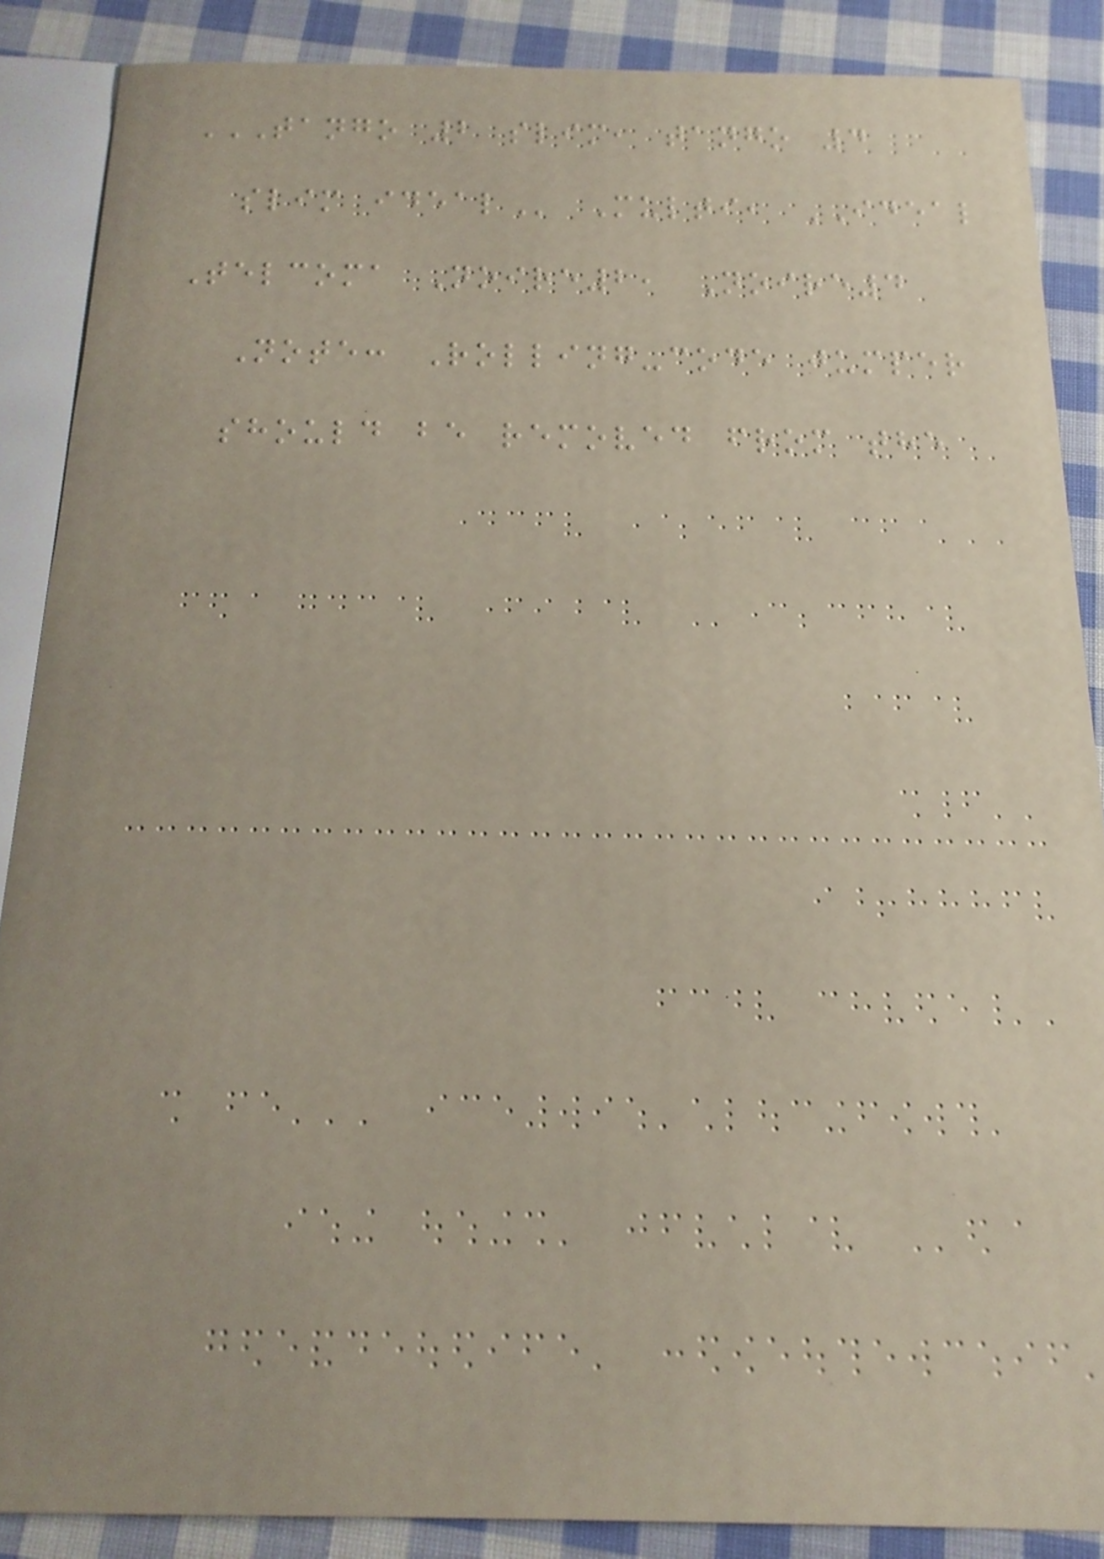TANGO 2 SLIM, TANGO 4
SLIM IDEAL Multi, IDEAL
Telcoma Noire2, Noire4
Note: Rolling-code jumper
should be removed from the
